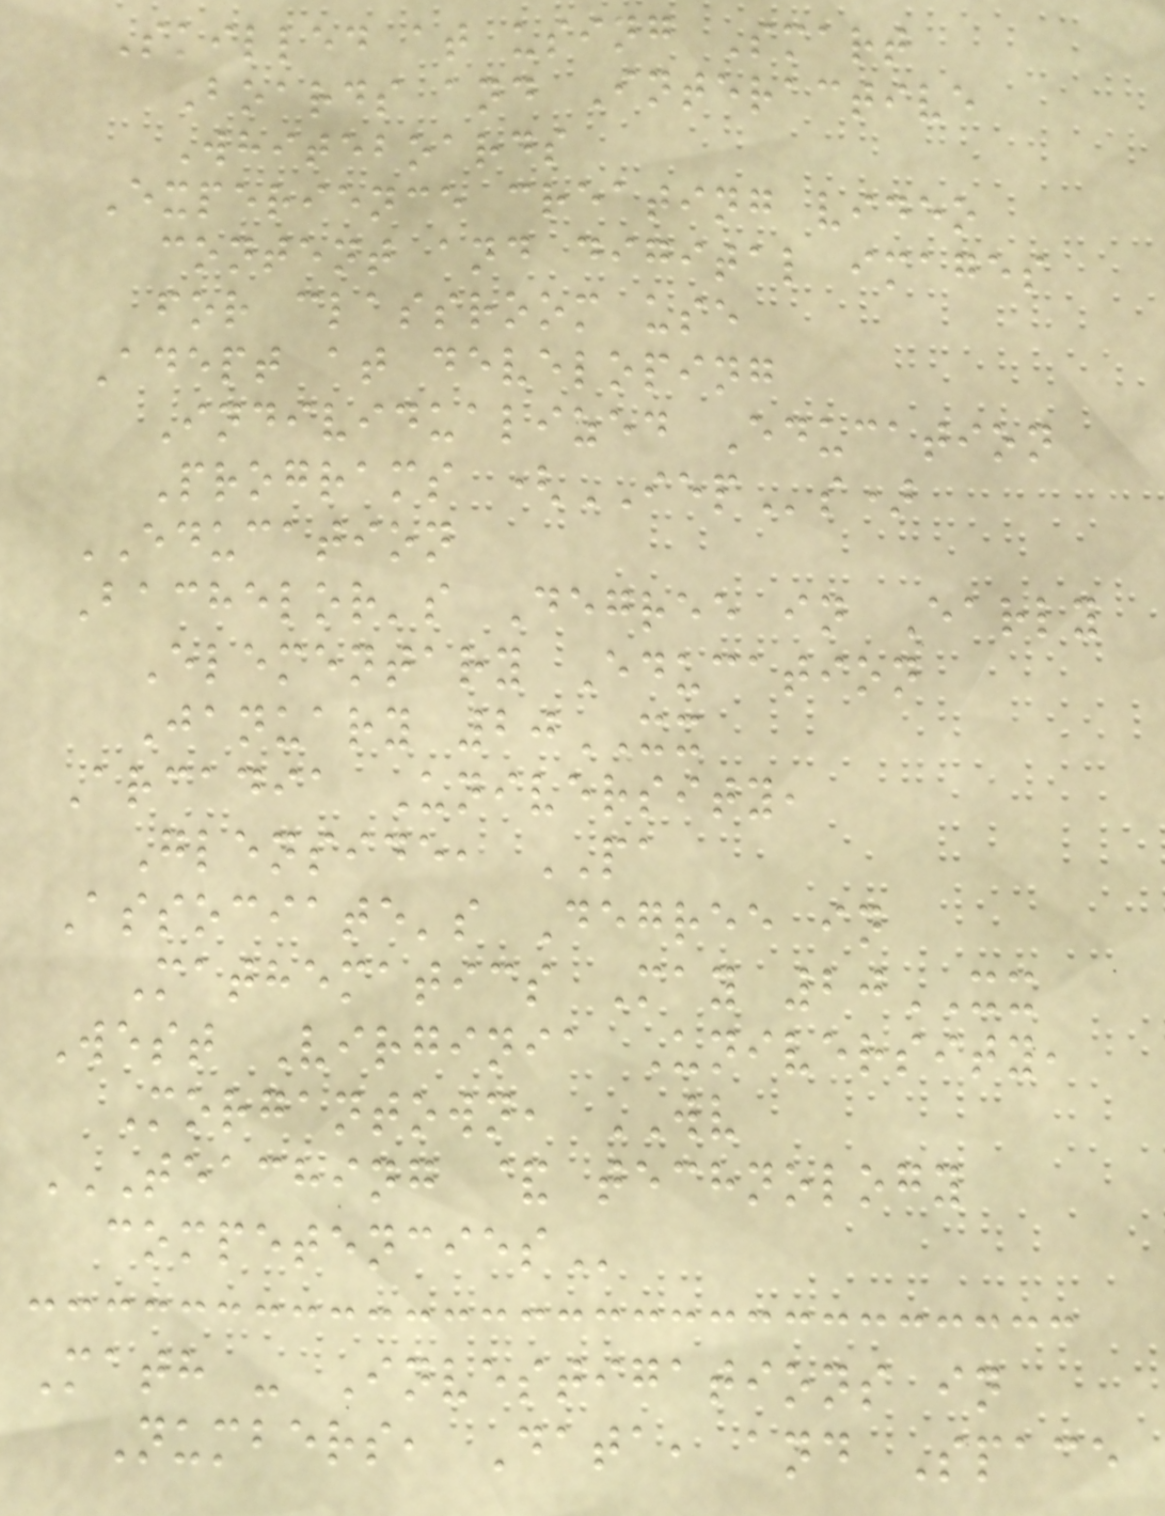Skilled at using Smart
Boards and Interactive
Whiteboards
Experience creating video
content and digital images
for classroom use
Adept at developing
Individualized Education
Programs (IEPs)
EDUCATION
Bachelor's Degree in Early
Elementary Education
January 20XX
Arcadia University,
Glenside, PA
Associate's Degree in
Mathematics May 20XX
West Virginia University,
Morgantown, WV
TEACHING & TECHNOLOGY
COMPETENCIES
Math - Investigations in
Numbers, Data, and Space
